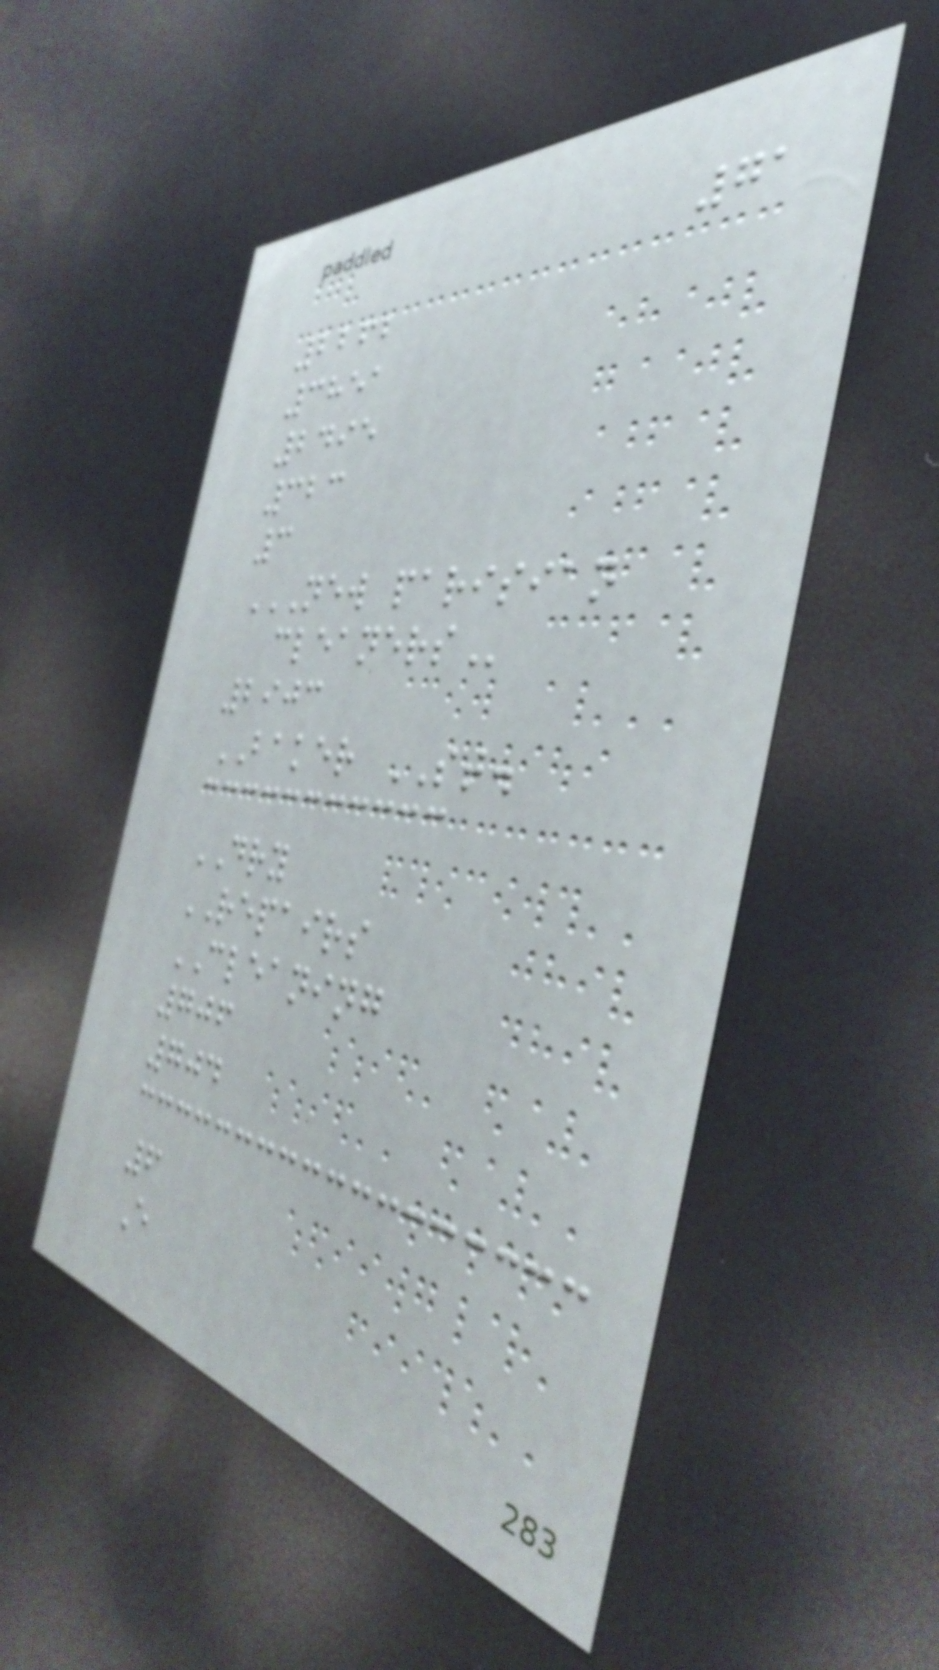71
2262
3851
2495
323
3
NEW PARISIAN
CLEANERS
2903
BAKER ST.
DRY
REPAIRS
CLEANING
706
704
6
E
